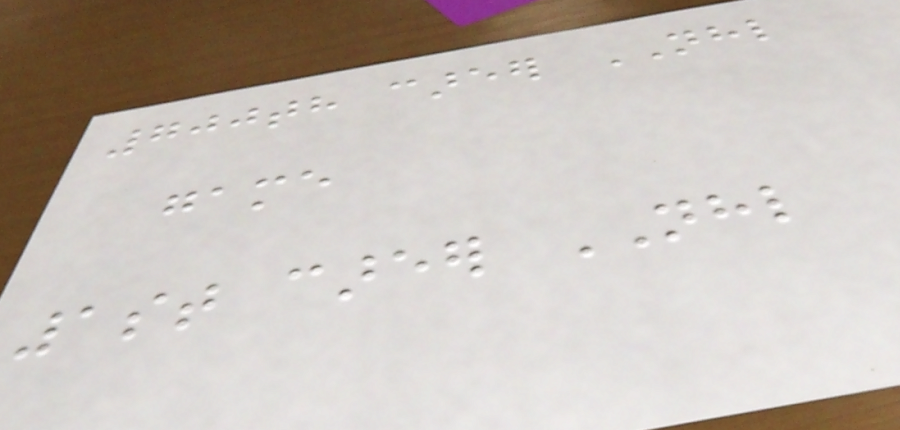700th career NHL
game
1st career NHL
